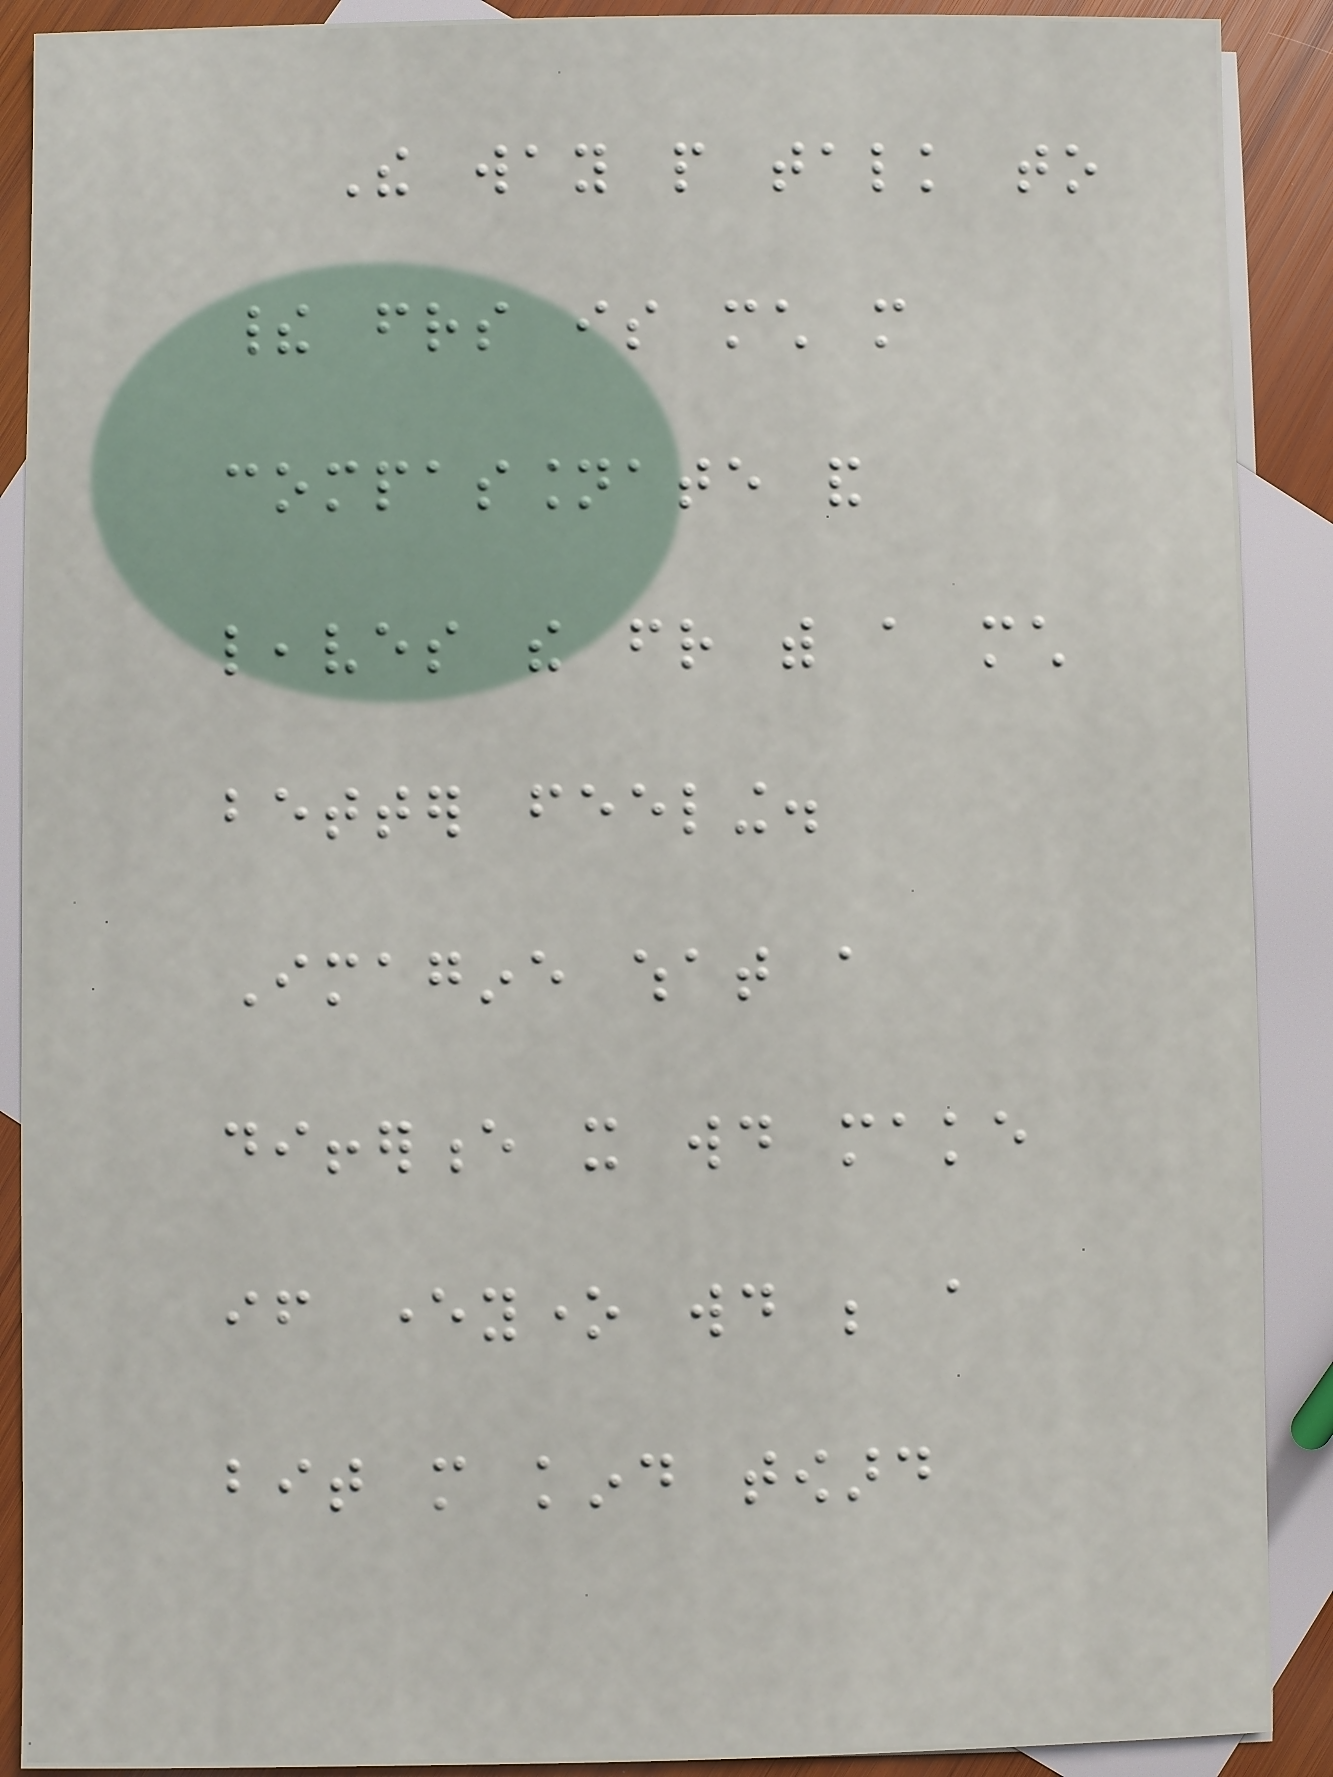The way people talk to
their friends is much more
compassionate and
leaves the friend with a much
better feeling.
Imagine what a
difference it would make
if everyone would be a
bit more kind toward
